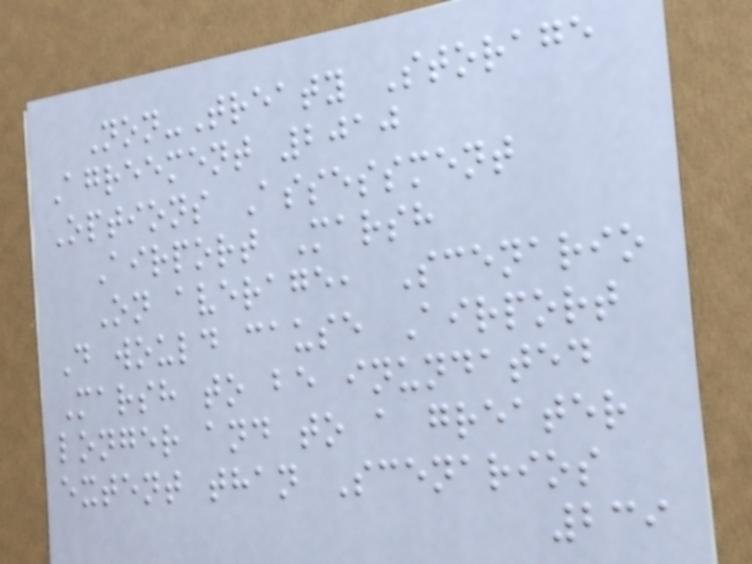Non-Treaty Storage
Agreement 2010
Options Assessment
Airport Marsh
On average, Scenario
D would cause Airport
Marsh to be inundated
longer and to a greater
extent than Scenarios
239
